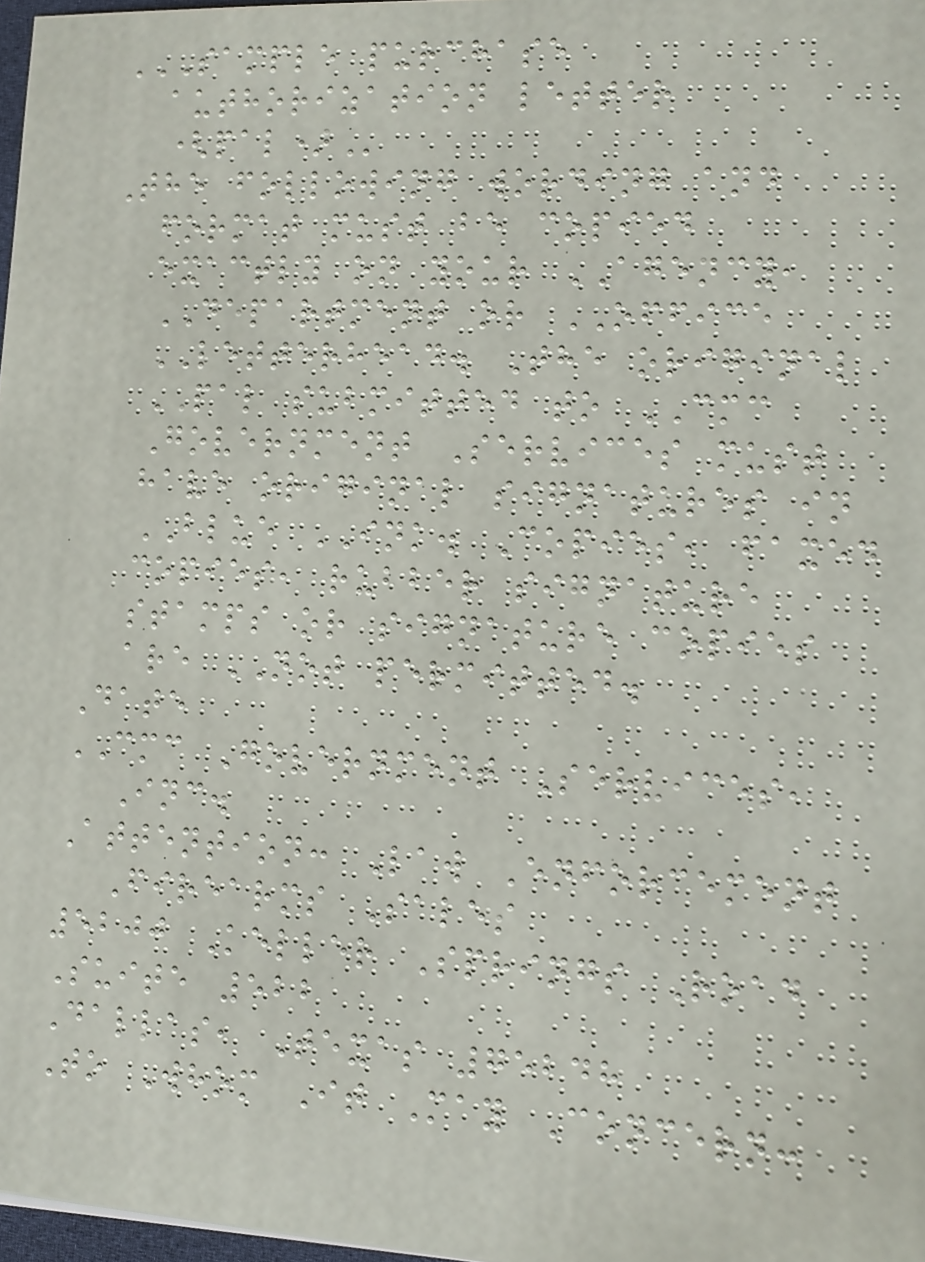SAMPLE PURCHASE
AUTHORIZATION LETTER
(PAL)
The following wording and
format must be copied
exactly on your AGENCY,
DEPARTMENT or OFFICE
LETTERHEAD. The original
PAL submitted to CMC
Government Services must
have original signatures in
BLUE INK. Copies, faxed
copies, rubber signature
stamps or signature copies
are NOT permitted.
Date
CMC Government Services,
Inc.
Attention: Law Enforcement
Firearms Sales
5200 Keller Springs Road
Suite 522
Dallas, Texas 75248
To Whom It May Concern:
